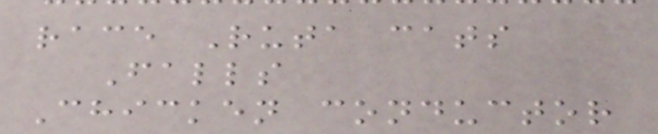race Ruta cats
Falls
Chicken conductor
